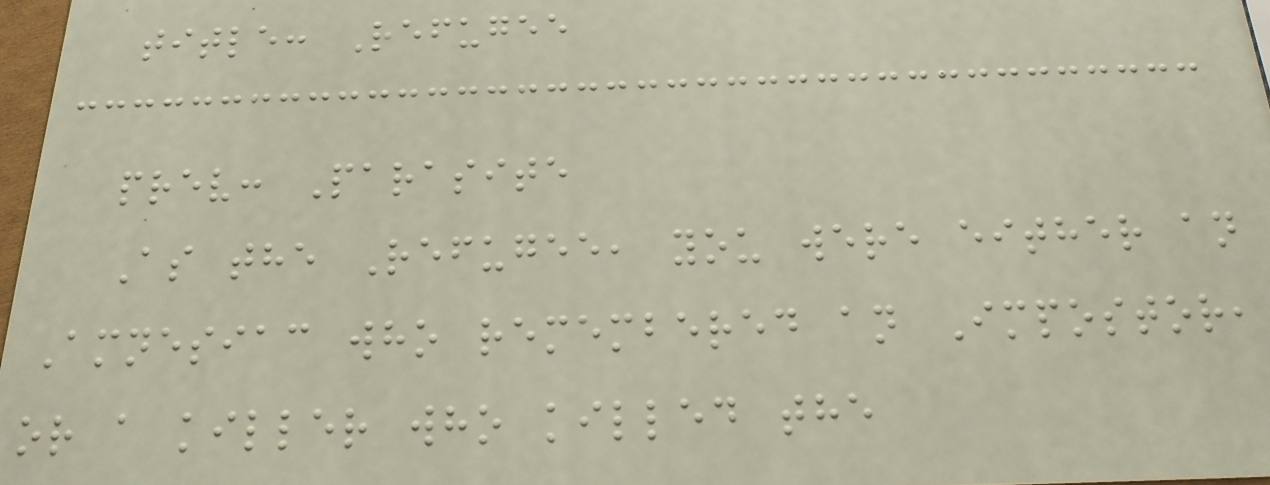title: Refugee
prev: Parasite
As the Refugee, you were either an
Amnesiac who remembered an Impostor,
or a killer who killed the
